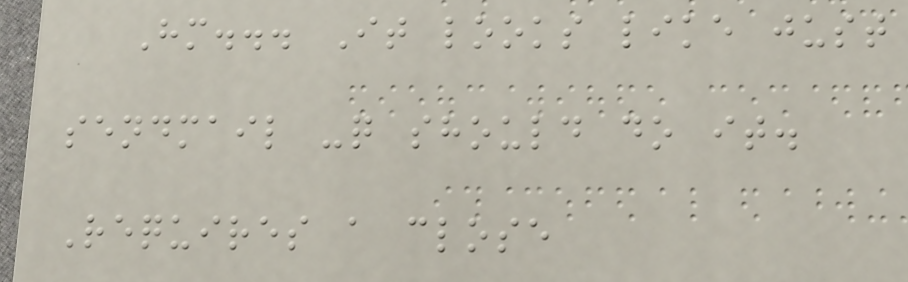Hm... It looks like just
sendmail -q should do it.
Requires a close
